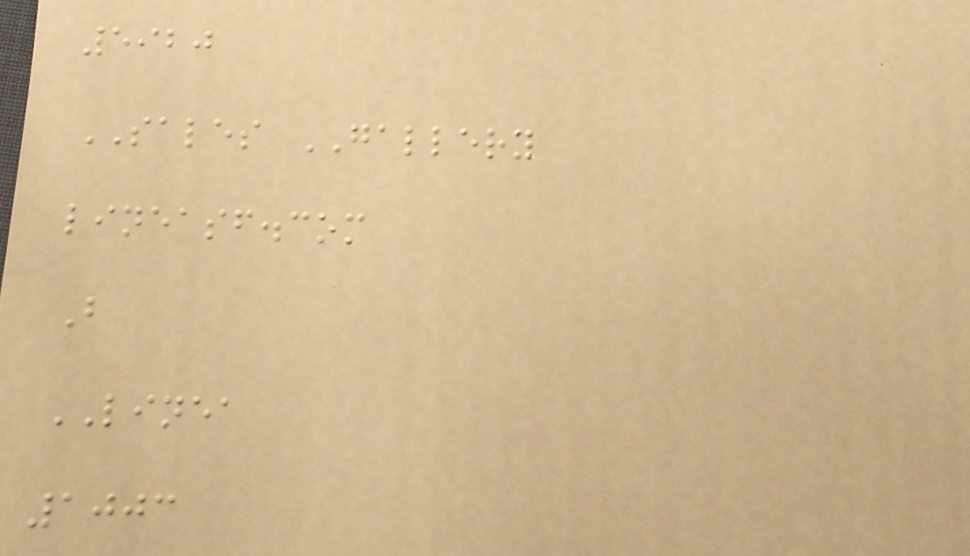5920
SALES GALLERY
lineasf.com
B
LINEA
1003
